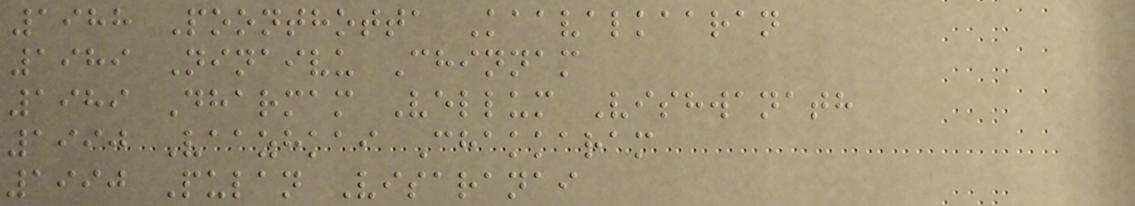1988 Poonthotta Kaavalkaaran
1989 Ninaivu Chinnam
1989 Dharmam Vellum Vishwanath
1990 Vaazhkai Chakkaram
1990 Pulan Visaranai
